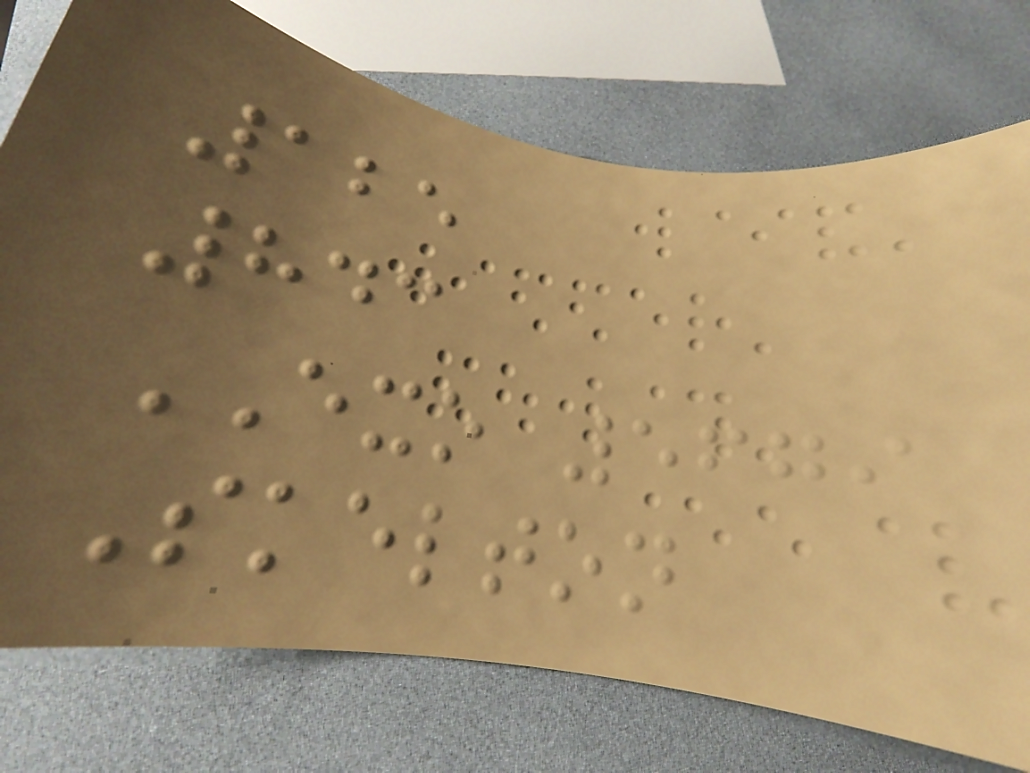125
843
EXO 5679
Skelton
